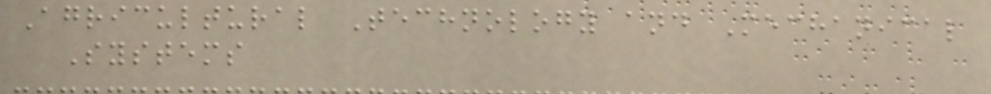Agricultural Technology and Mechanical
Systems
